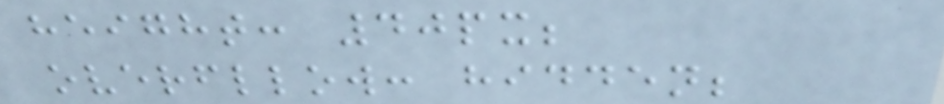height: 40px;
overfllow: hidden;
